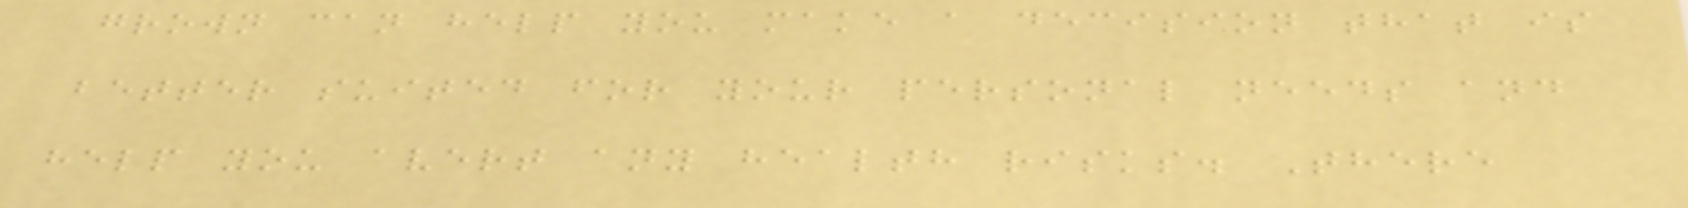grown can help you make a decision that is
better suited for your personal needs and
help you avert any health risks. There
